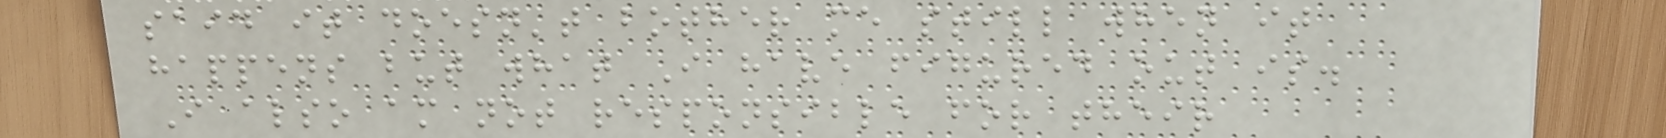said it doesn't bother me still when it
happens but what I have figured out is.
I also am not responsible for their
